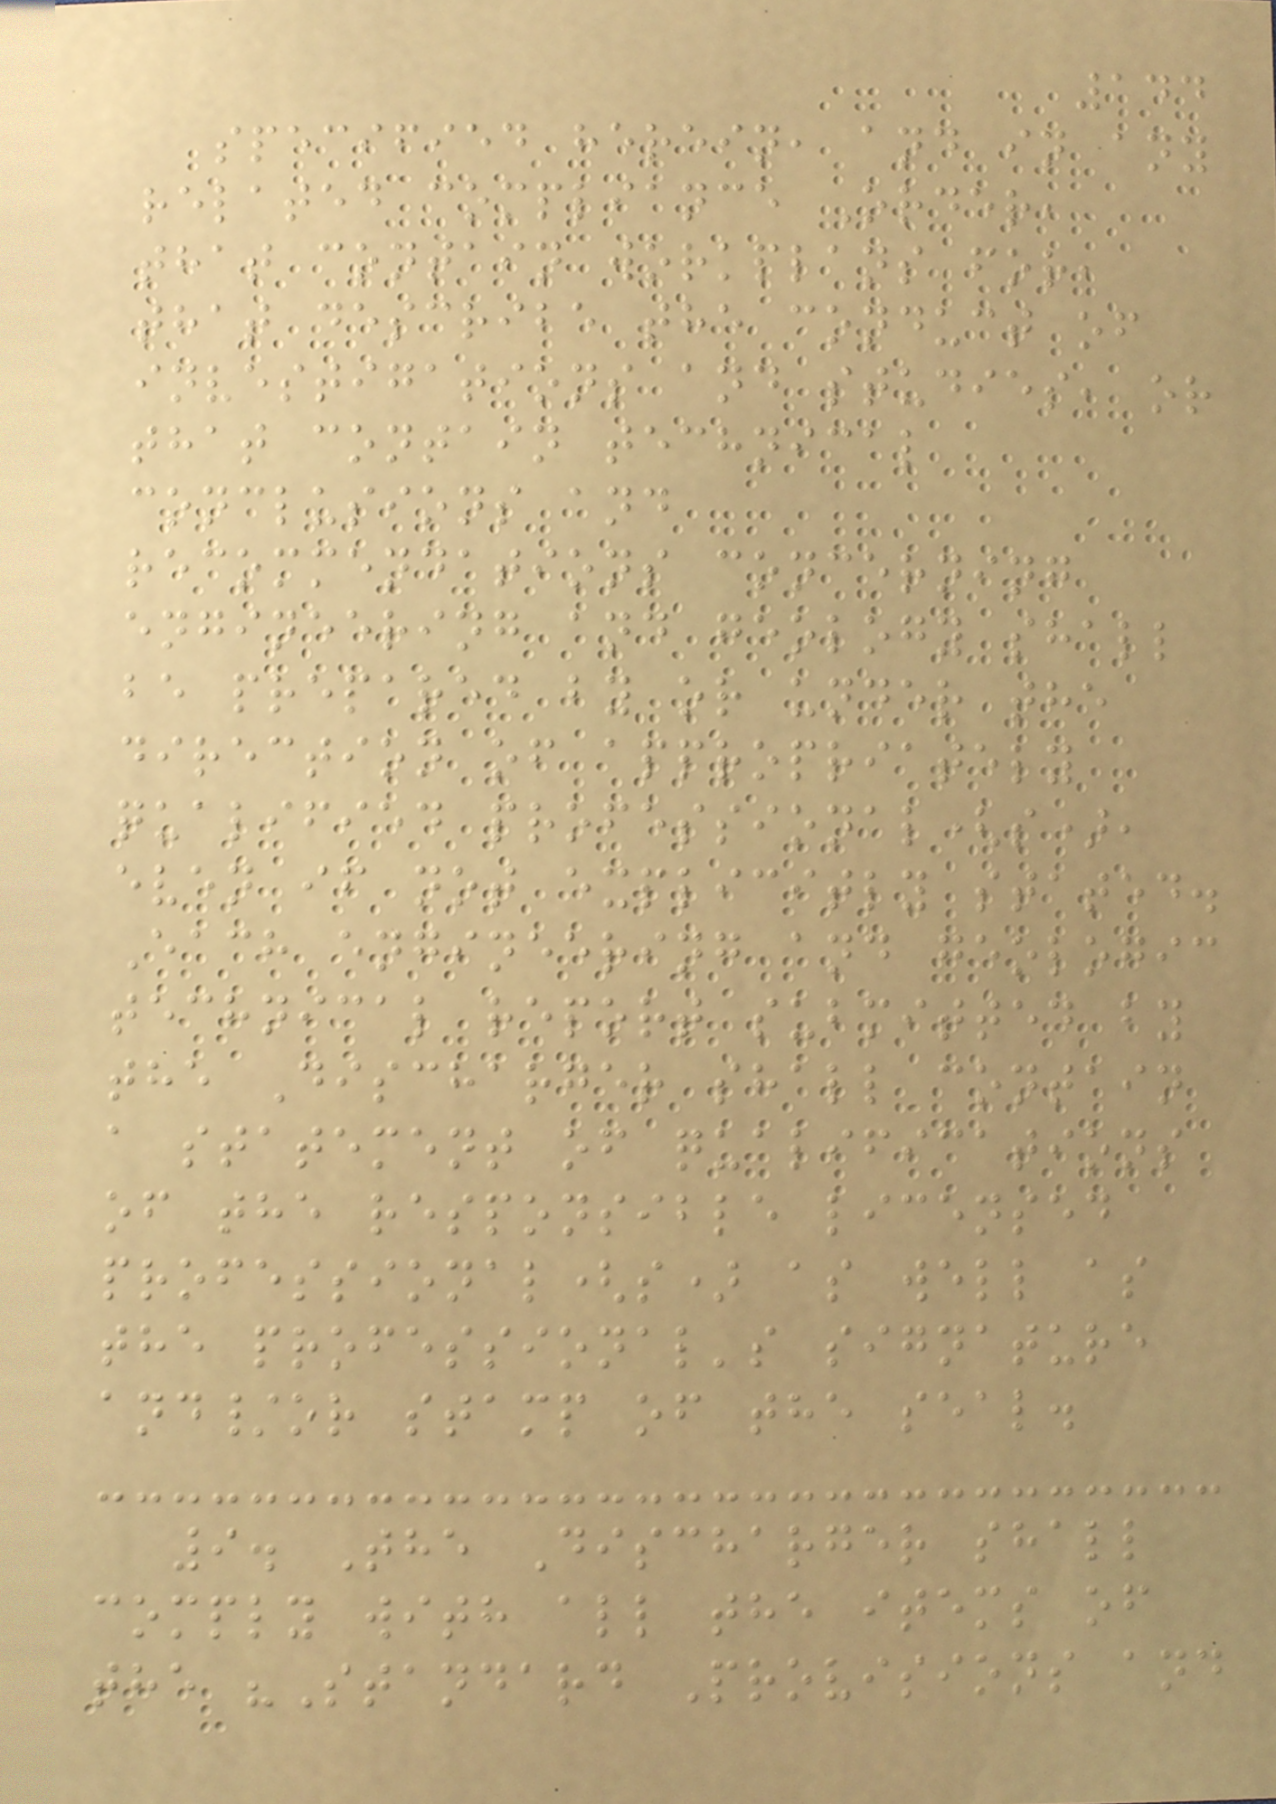144
specified herein, and in any
related compliance Order,
that contain workplans for,
that describe the conduct of
investigations and studies, or
that contain technical
conclusions and
recommendations concerning
engineering and geology shall
be prepared by or under the
direction of appropriately
qualified professional(s),
even if not explicitly stated.
Each engineering and geologic
technical report submitted by
the Discharger shall contain
a statement of qualifications
of the responsible licensed
professional(s) as well as
the professional's signature
and/or stamp of the seal.
9. The Discharger shall
comply with all the items of
the "Standard Provisions and
